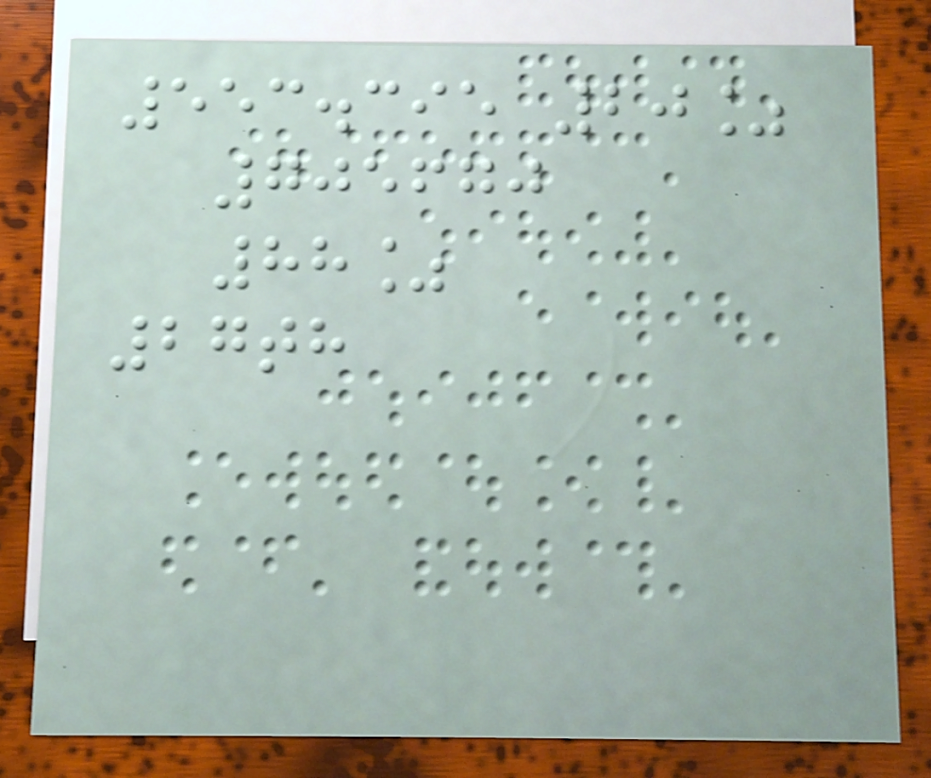553.395 20%
705670
88%
27th
